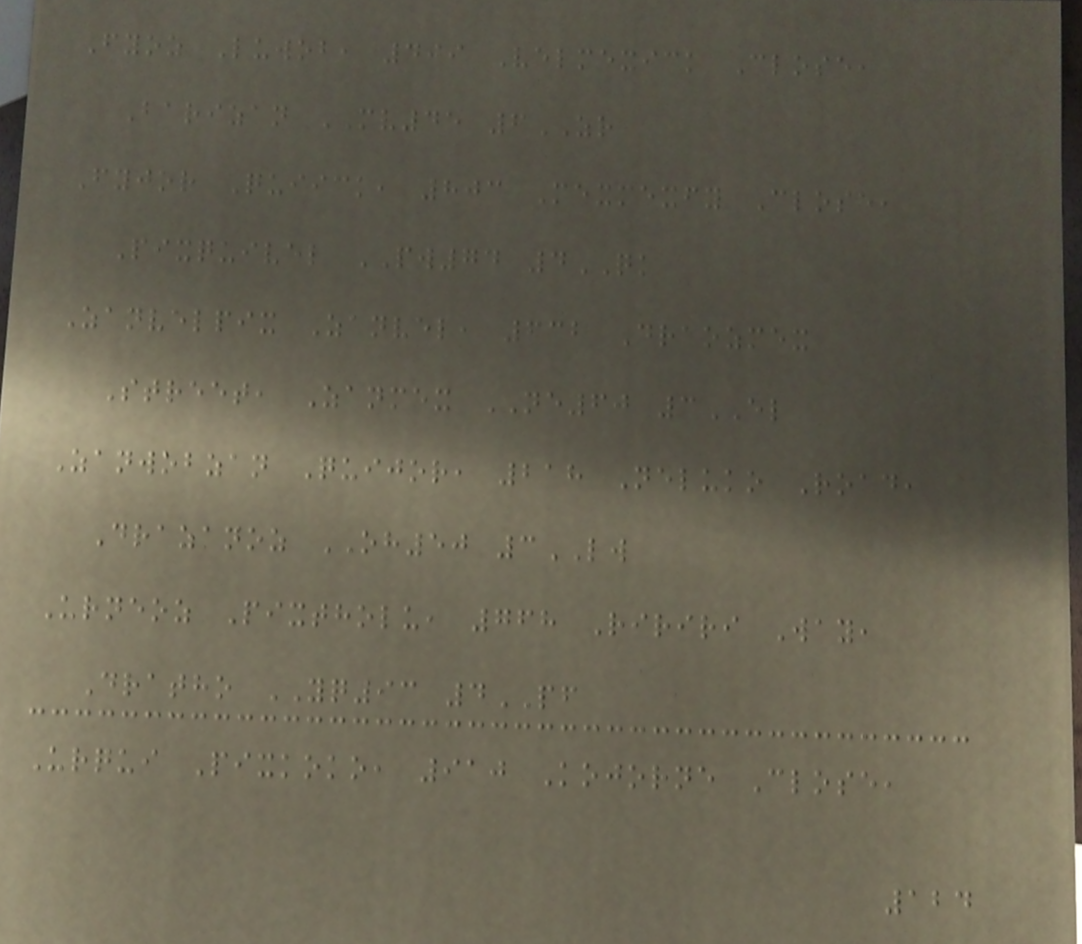Fyoz Luwob, 409 Velmexick Close,
Barizan MV45 6ZR
Fyjor Quiick, 803 Mexmexfy Close,
Pixquivel PW74 4QK
Zanvelpix Zanvel, 632 Draozmex
Street, Zanmex NE60 3EL
Zanwobzan Quijor, 218 Neluko Road,
Drazanoz OH50 3LW
Urneoz Pixtholu, 768 Ririri Way,
Dratho YQ93 4PF
Urqui Pixkoko, 910 Kojorne Close,
124
